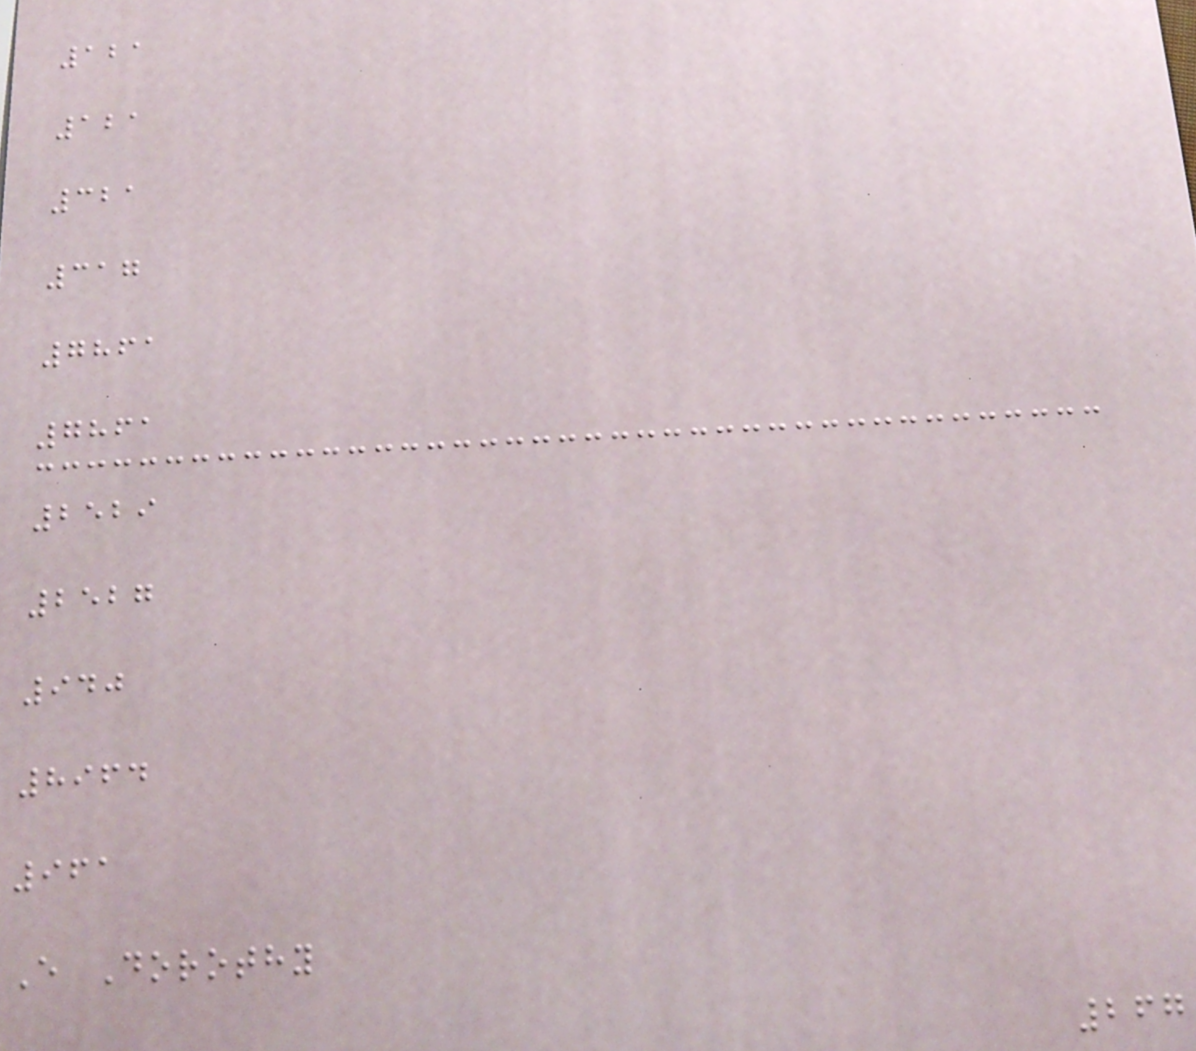121
121
321
317
7861
7861
2529
2527
940
8964
961
E Dorothy
267
